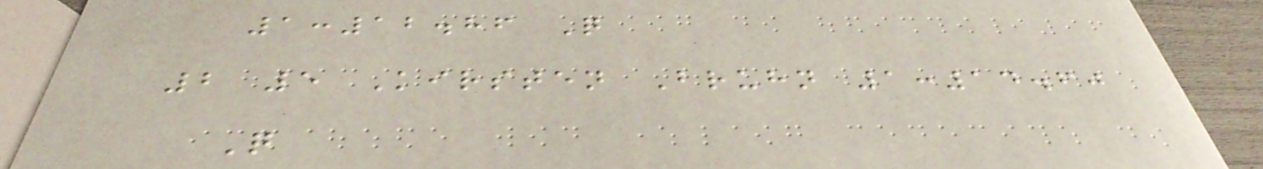1:12.86 Q
2 5 Kirsten Bruhn 1:14.60
Q
